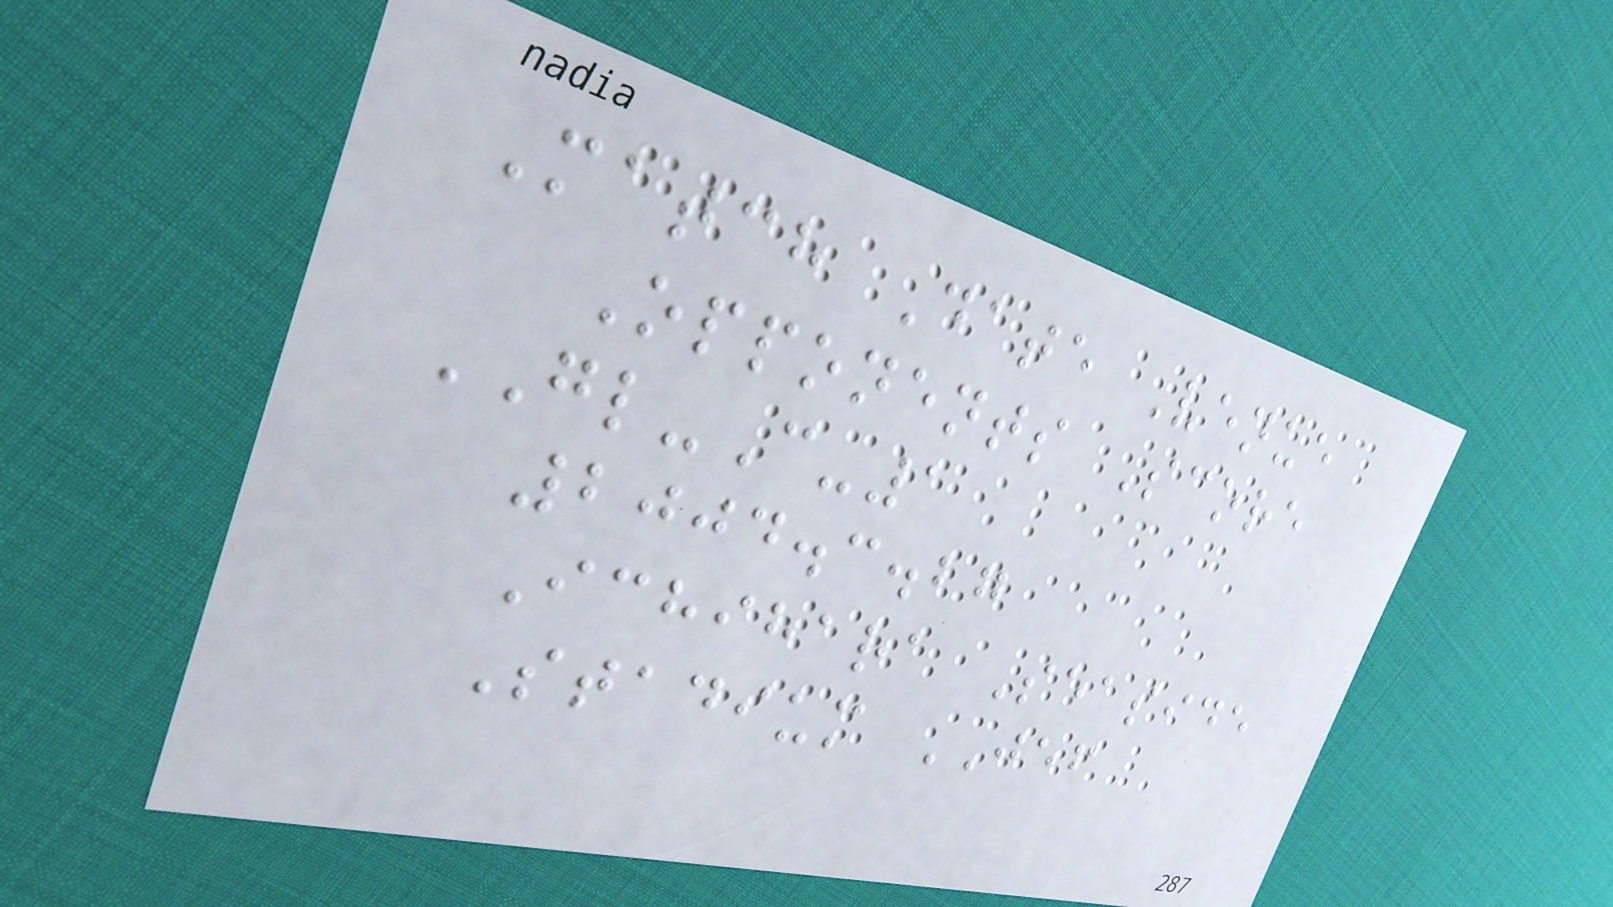Match Date Venue
Opponents Score
GL-C-1
2004.3.27
Ichihara Seaside
Stadium JEF
